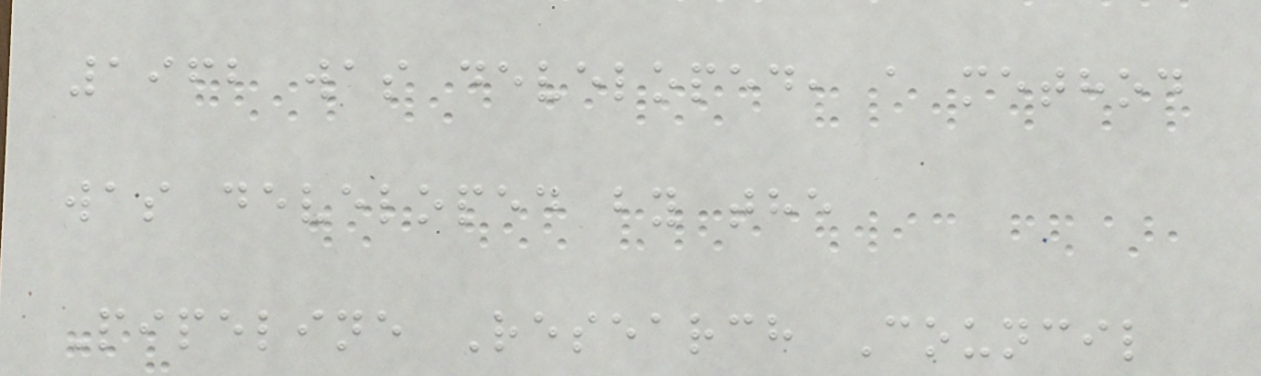1962 was developed, a method
was developed by the
Pipeline Research Council
